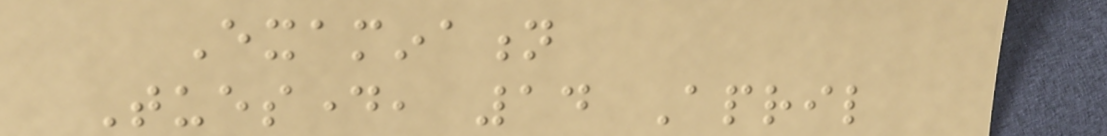Examination
Tuesday, 14 April
